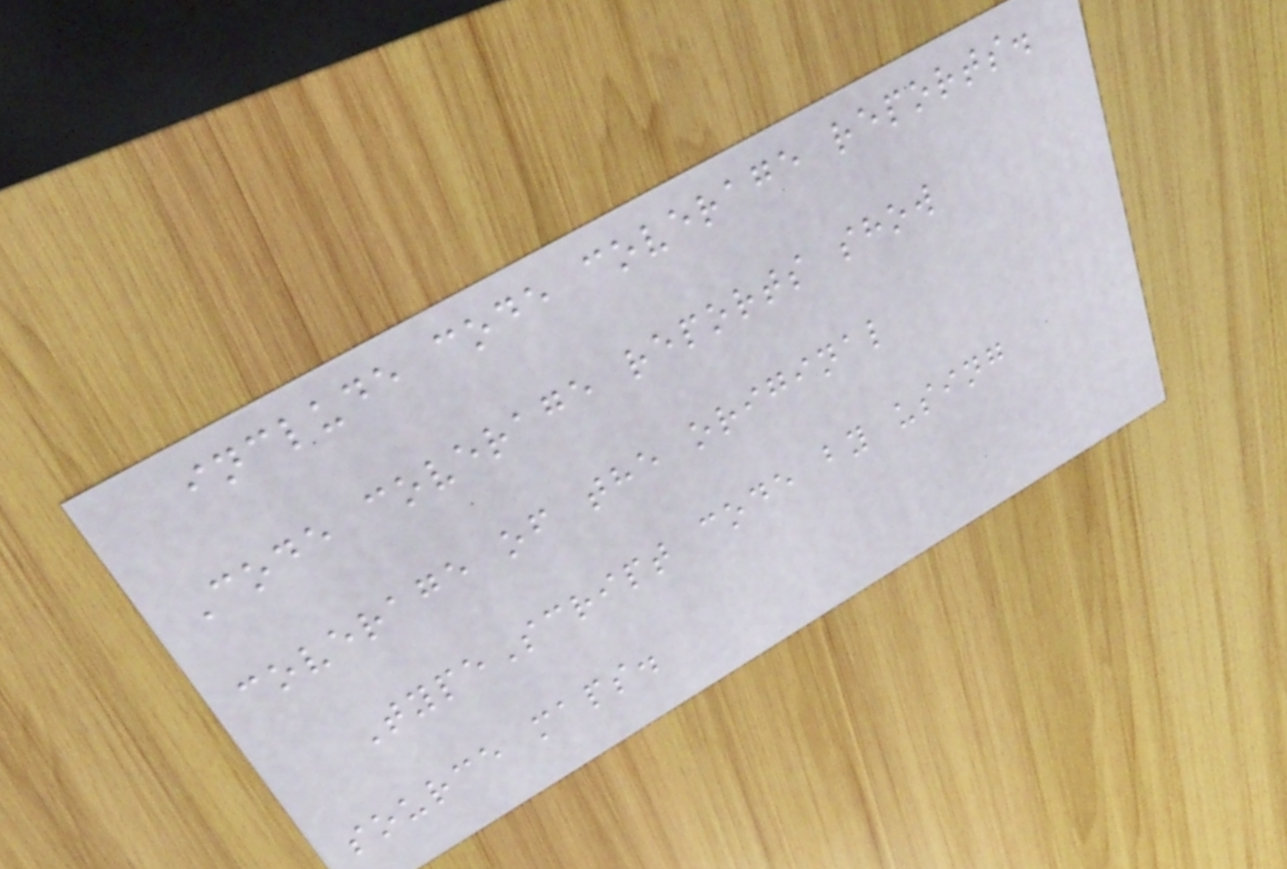include code coverage reports.
Code coverage reports show
coverage of the original
TypeScript code by using
source maps.
